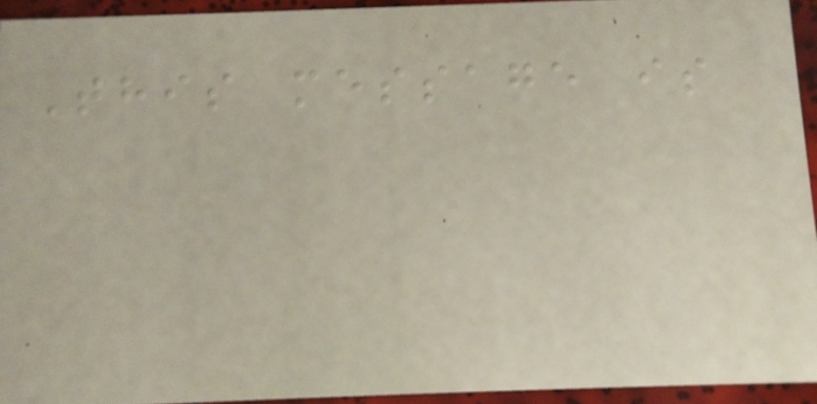This message is
